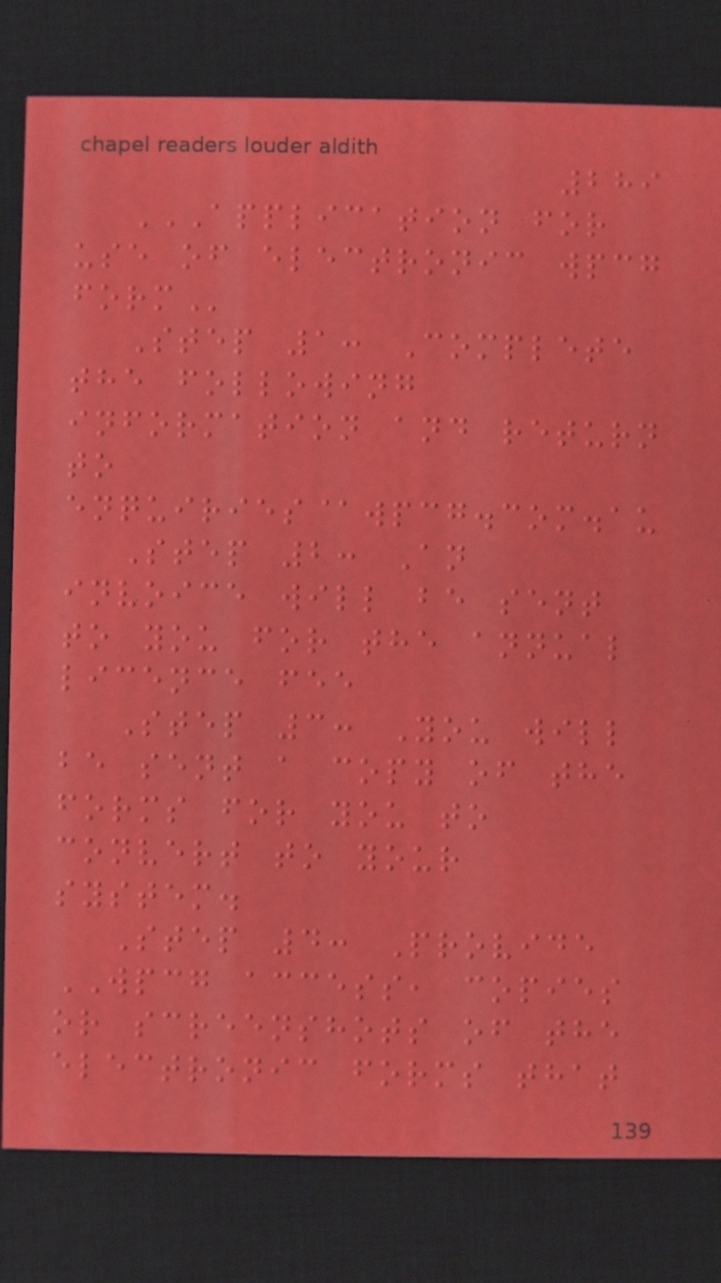289
APPLICATION FOR
USE OF ELECTRONIC WPCG
FORM
Step 1: Complete
the following
information and return
to
enquiries@wpcg.com.au
Step 2: An
invoice will be sent
to you for the annual
licence fee
Step 3: You will
be sent a copy of the
forms for you to
convert to your
system.
Step 4: Provide
WPCG access, copies
or screenshots of the
electronic forms that
